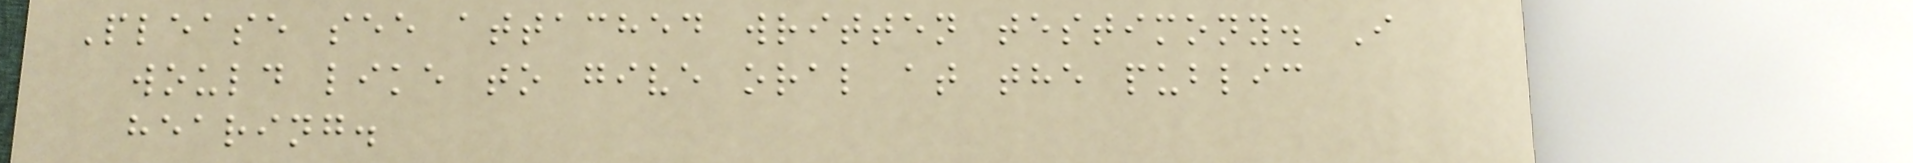Please see attached written testimony. I
would like to give oral at the public
hearing.
